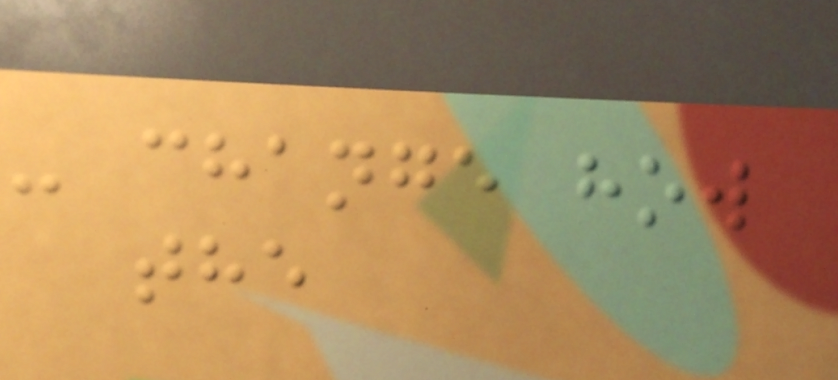- change how
the
